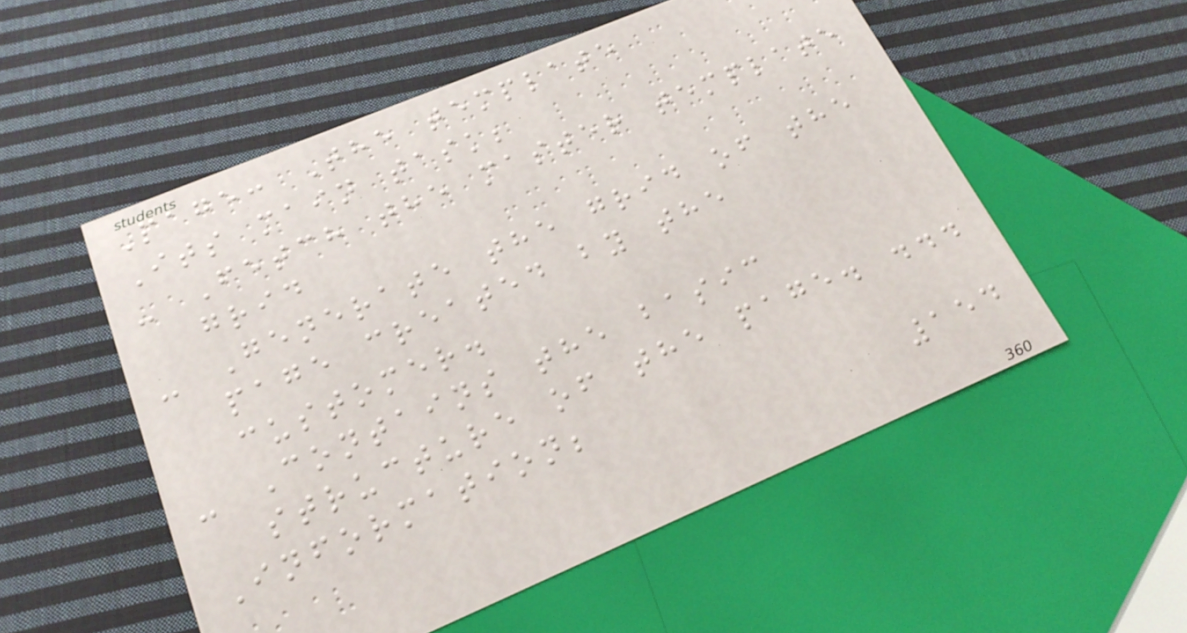Page: The template
Its main task;
- Fetch the master template
grid
- Generate the grid of the
page created by the
customer.
- Contains the basic
structure of the page. ...
Information;
154
